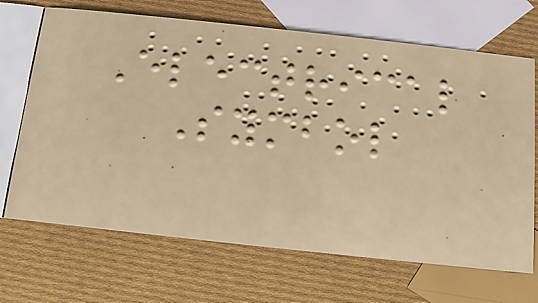Electrical
Symbol
